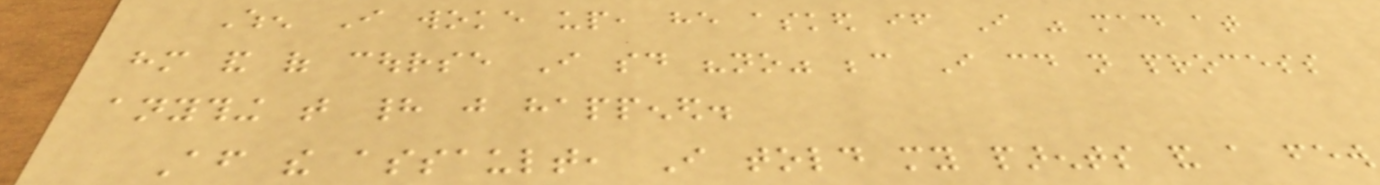When I woke up, he asked if I was mad at
him and of course I said "no" because I could not process
anything that had just happened.
After the assault, I told my parents and a few
